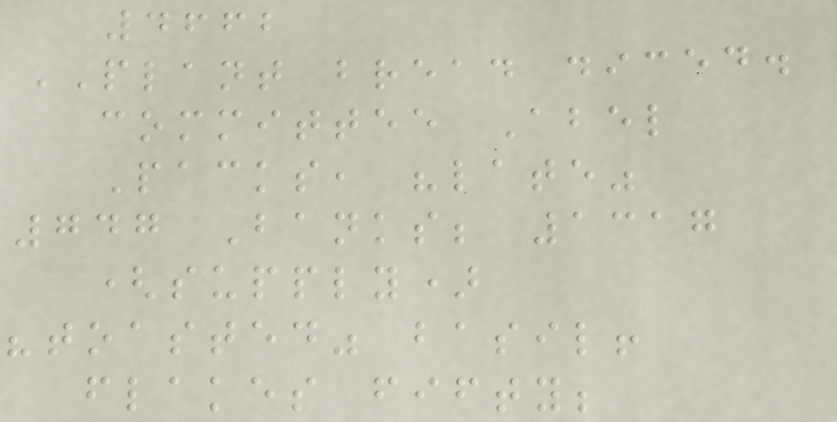4662
PLANT bread diced.
committee Abel
Packs, "late"
747 Banks; 1317
(supply)
"toasted" basil!
flakes fifty;
